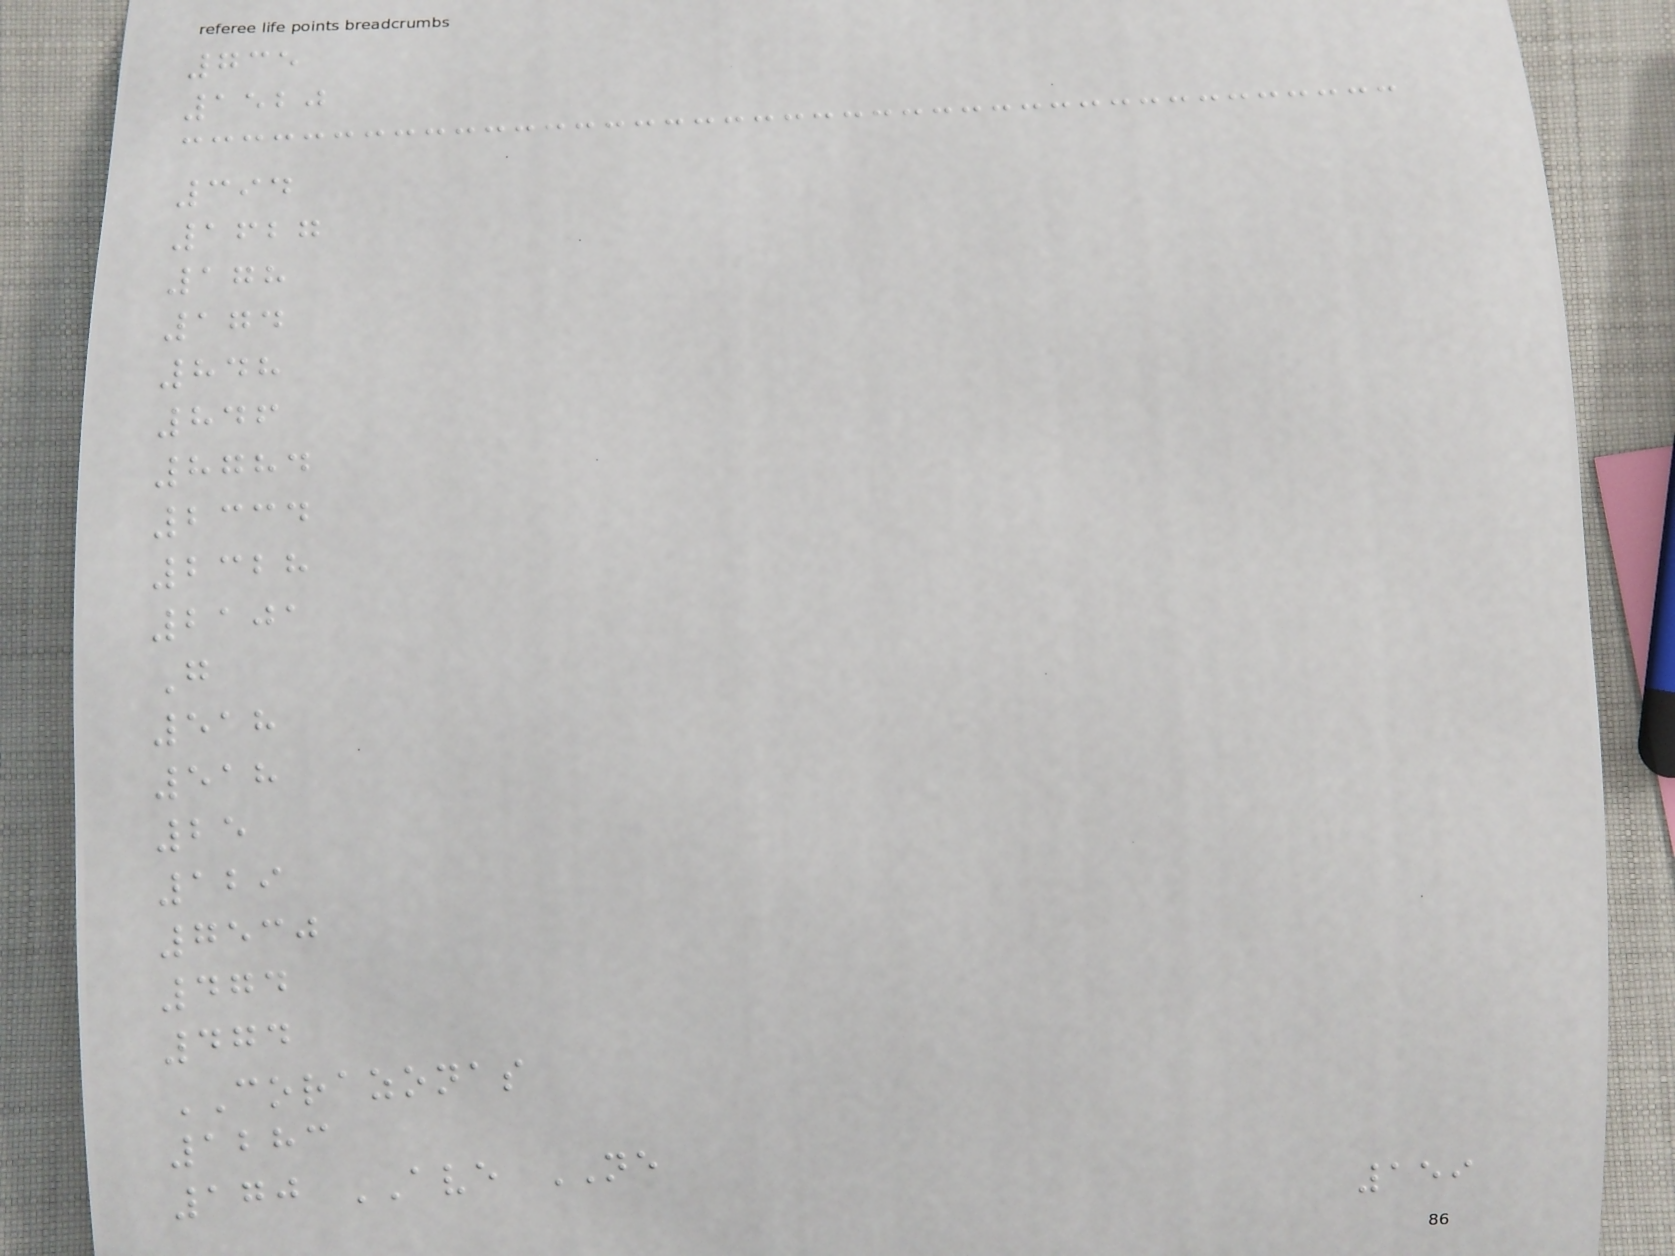735
1520
394
1627
178
174
848
846
8784
2334
2328
2101
G
518
518
25
129
7530
474
474
CORAZONAS
1283
170 AVE NE
159
